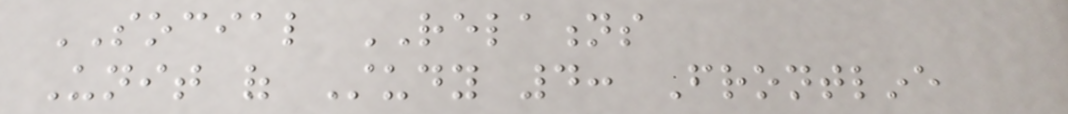SOCIAL RELATIONS
Unit of Study 4: Frontline
